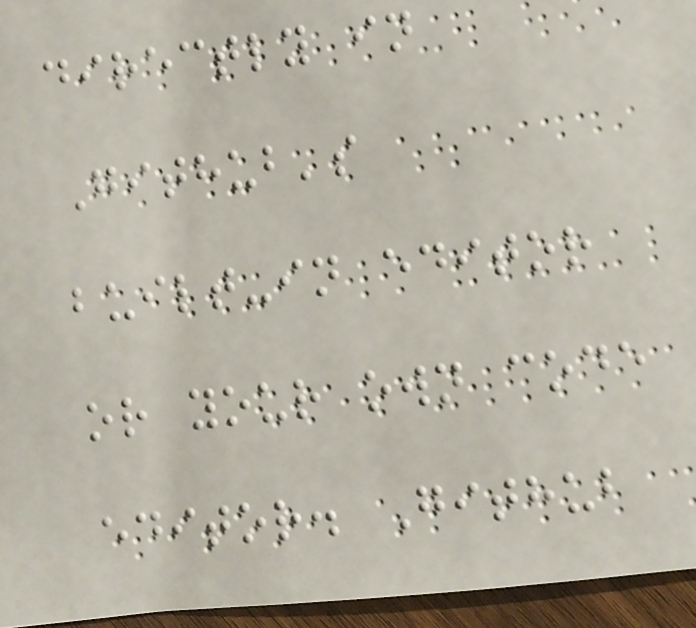directly in
Github's
built-in editor
or your own code
editor. Github
